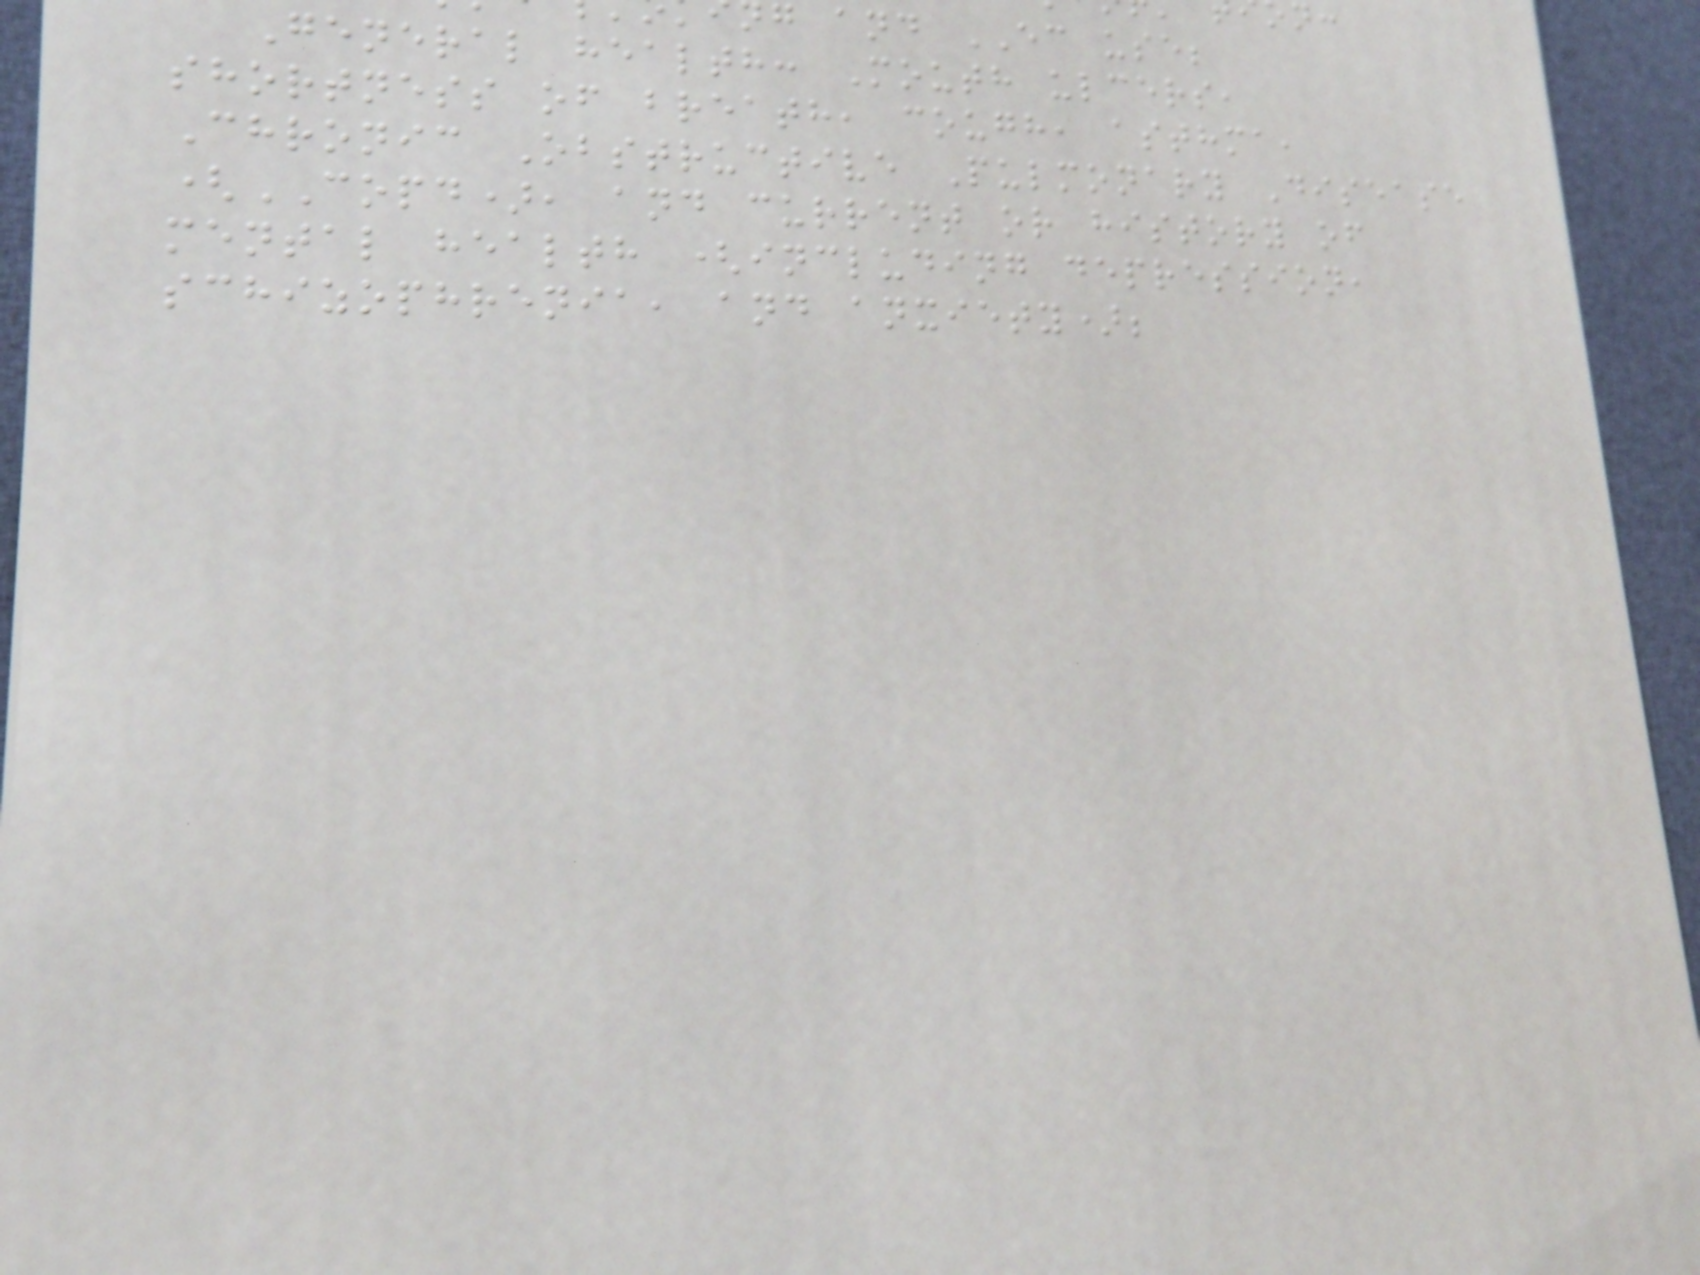g and EC use;
General health: Mouth ulcers,
shortness of breath, cough, asthma,
Chronic Obstructive Pulmonary Disease
(COPD), and current or history of
mental health (including depression,
schizophrenia, and anxiety);
